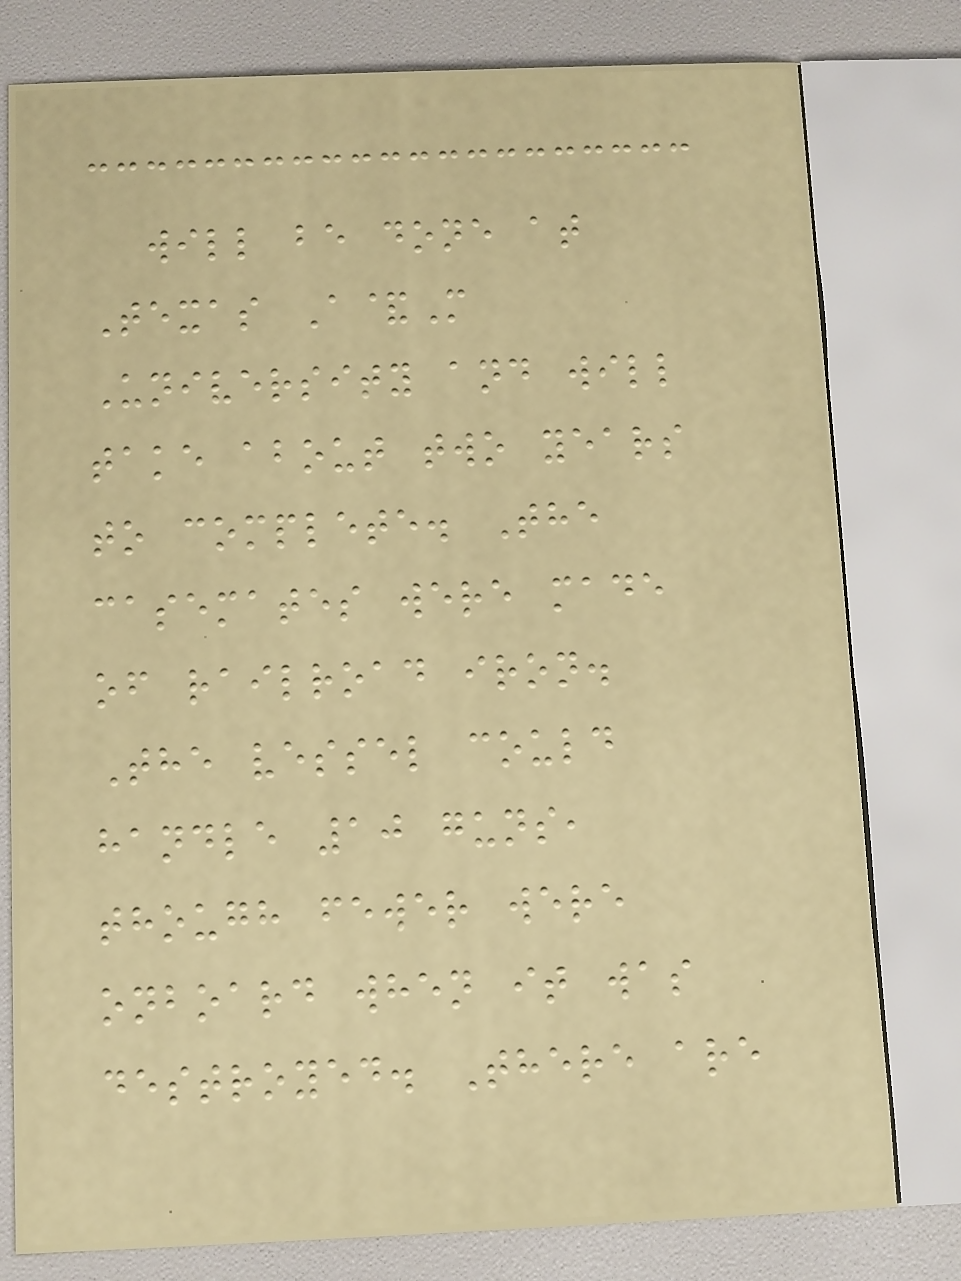will be done at
Texas A&M
University and will
take about two years
to complete. The
casemates were made
of railroad iron.
The vessel could
handle 10 guns,
though fewer were
onboard when it was
destroyed. There are
